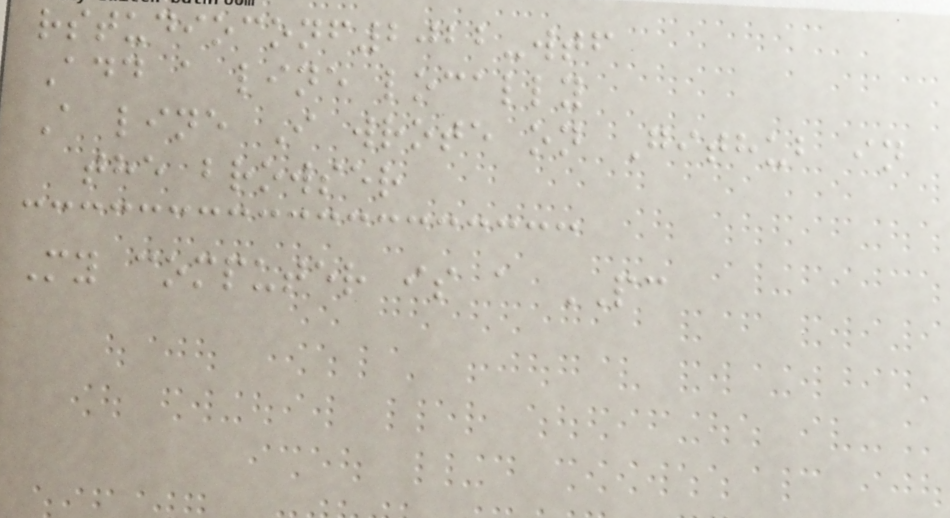rstudioconf2022-wtf
Add a line locally
A line I wrote on Github in
the browser
My computer is a PC
